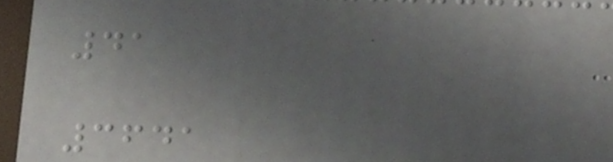41
3641
